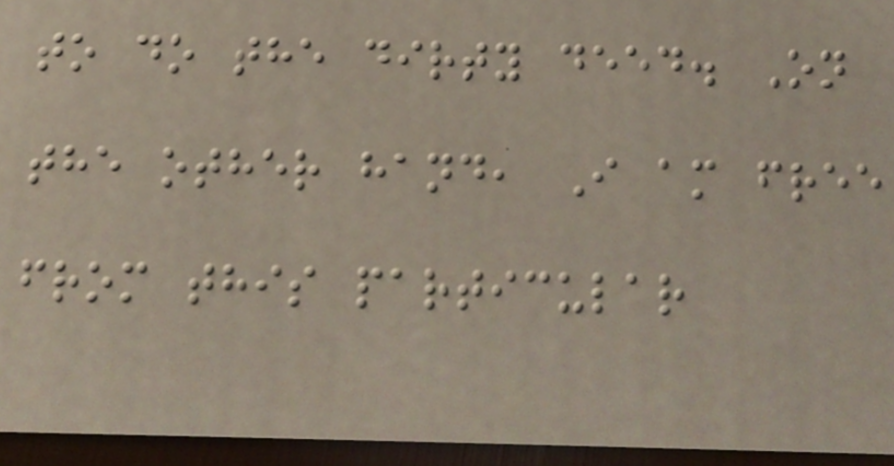to do the dirty deed. On
the other hand, I am free
from this particular
